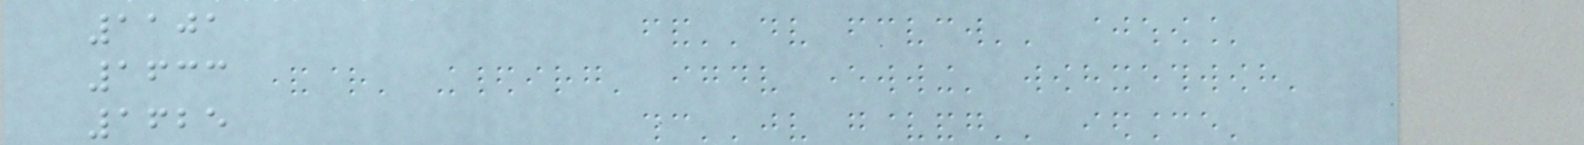1101
1633
1625
